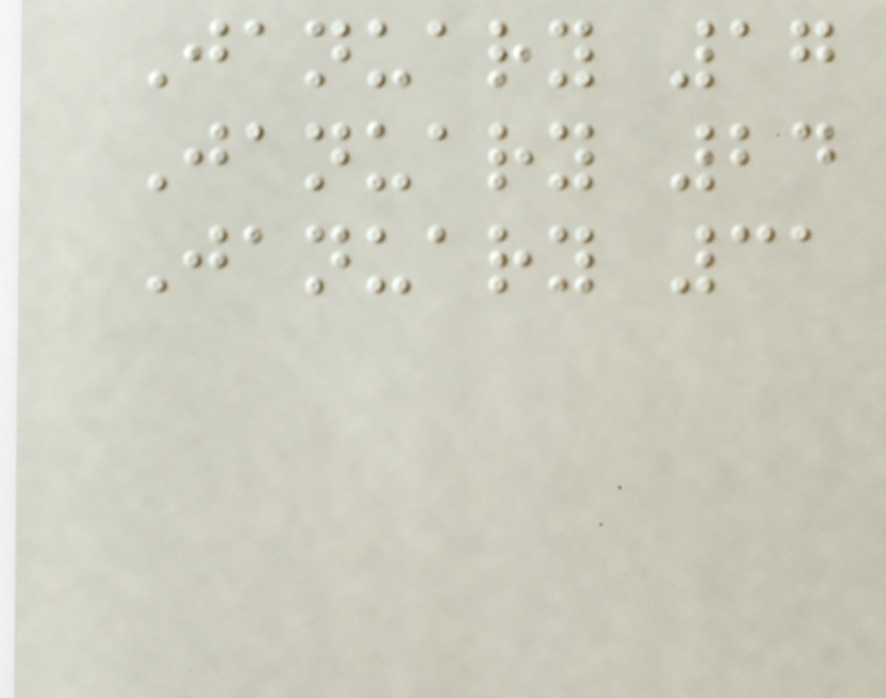January 17
January 24
January 31
